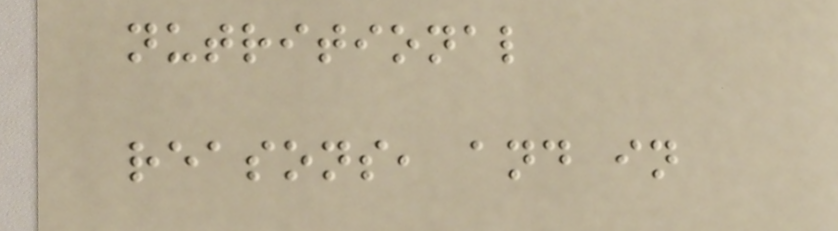nutritional
reasons, and in
